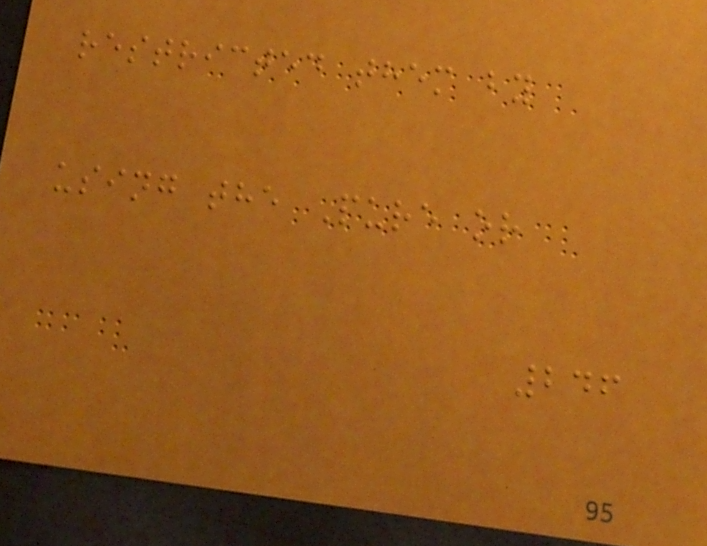restricted them by
using the Pure or
246
